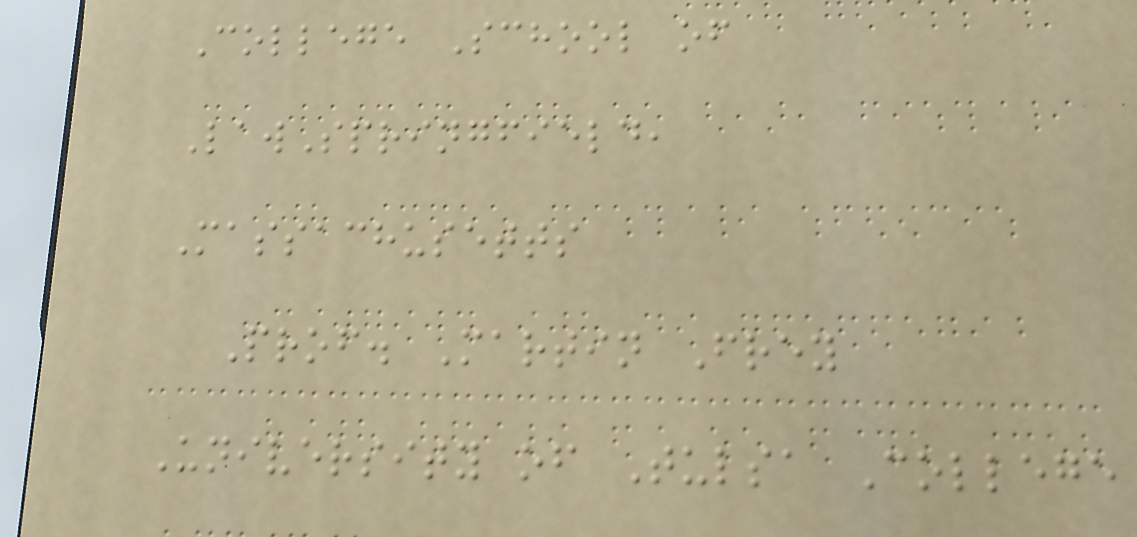College School of
LawSpringfield,
Massachusetts
Prof. Martin Frey
University of Tulsa College
